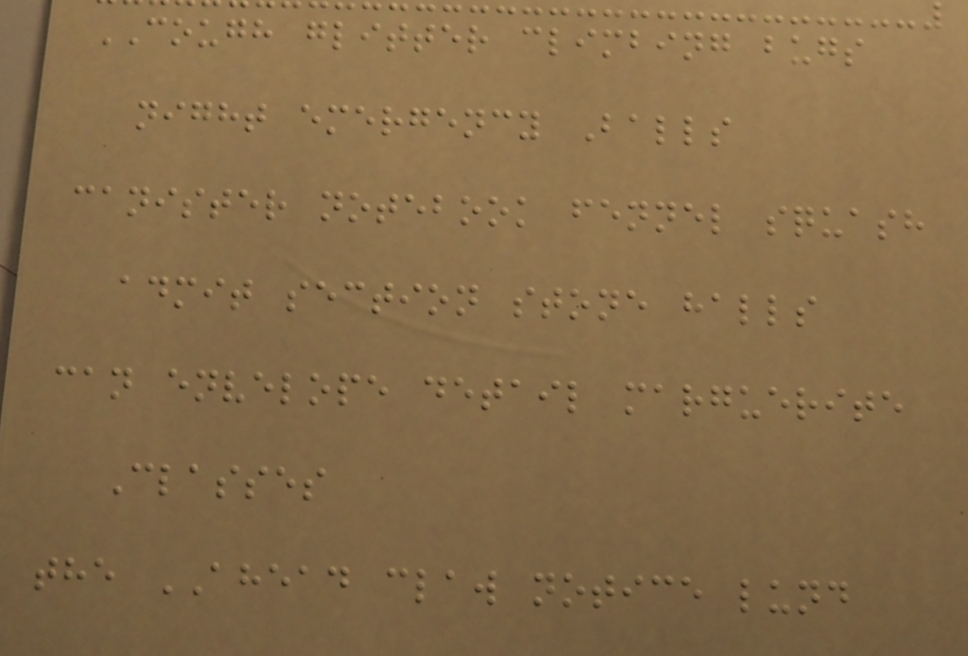COUGH glitter climbing bugs
night emergency Balls
canister notebook fennel squash
admit section stone halls
can envelope detail marguerite
Classes
the AHEAD claw notice lund
